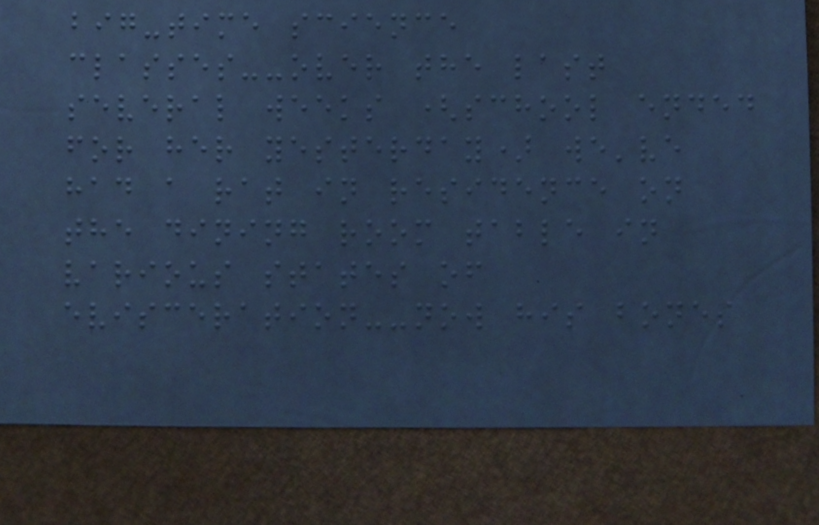big-time science
classes--over the last
several weeks (school ended
for her yesterday) we've
had a rat in residence on
the dining room table in
various states of
evisceration--now his bones
